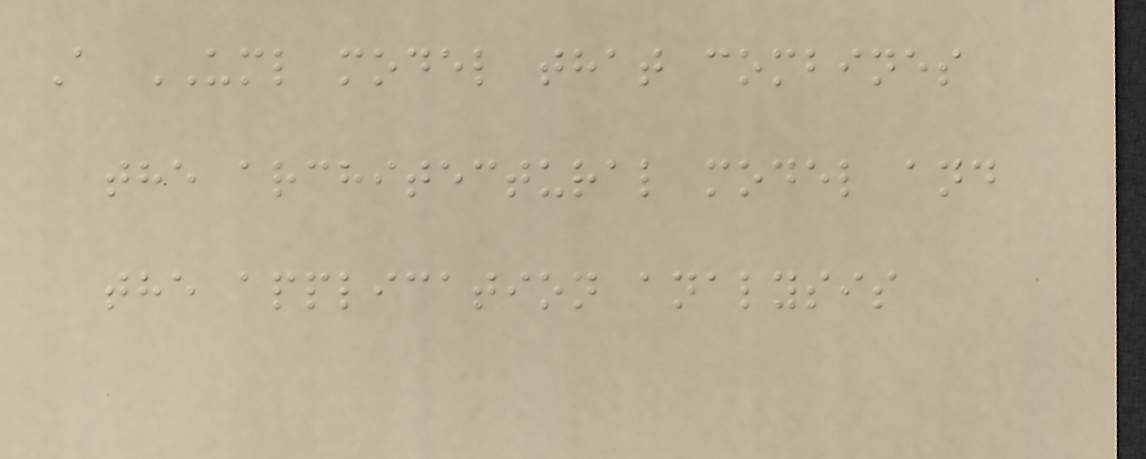A UML model that combines
the architectural model and
the application analysis
